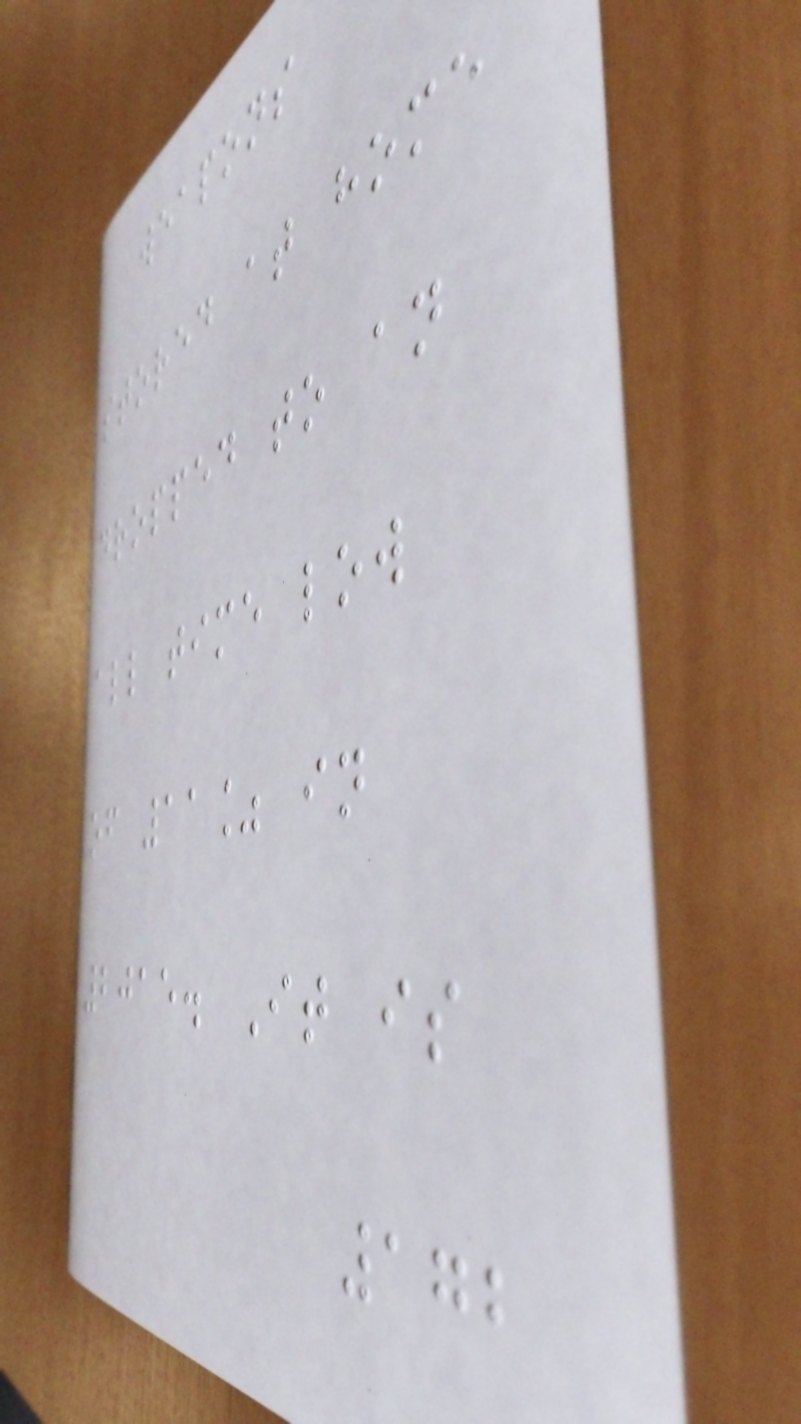weapons
stored at home
dropped to an
all time low
of 11% in
2015. It is
172
